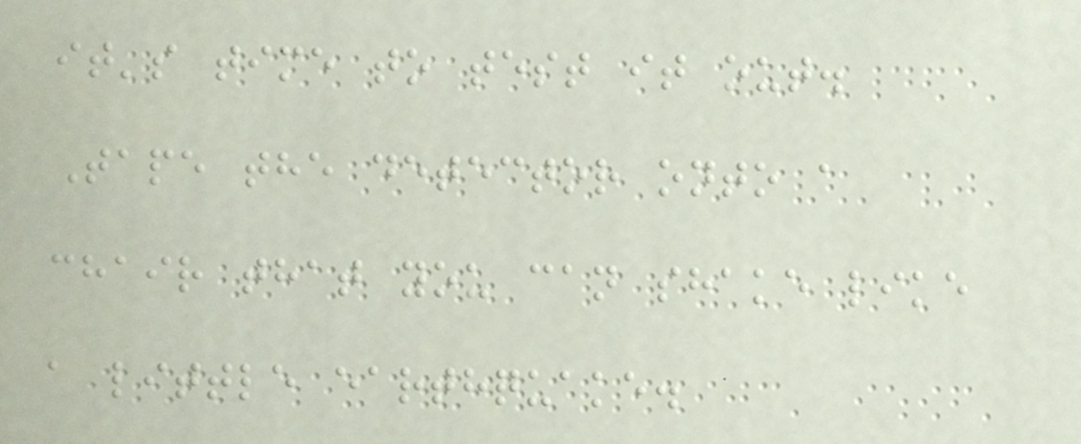it's time to test it out.
Tape the detector onto a
chair that you can shake like
a little earthquake.
